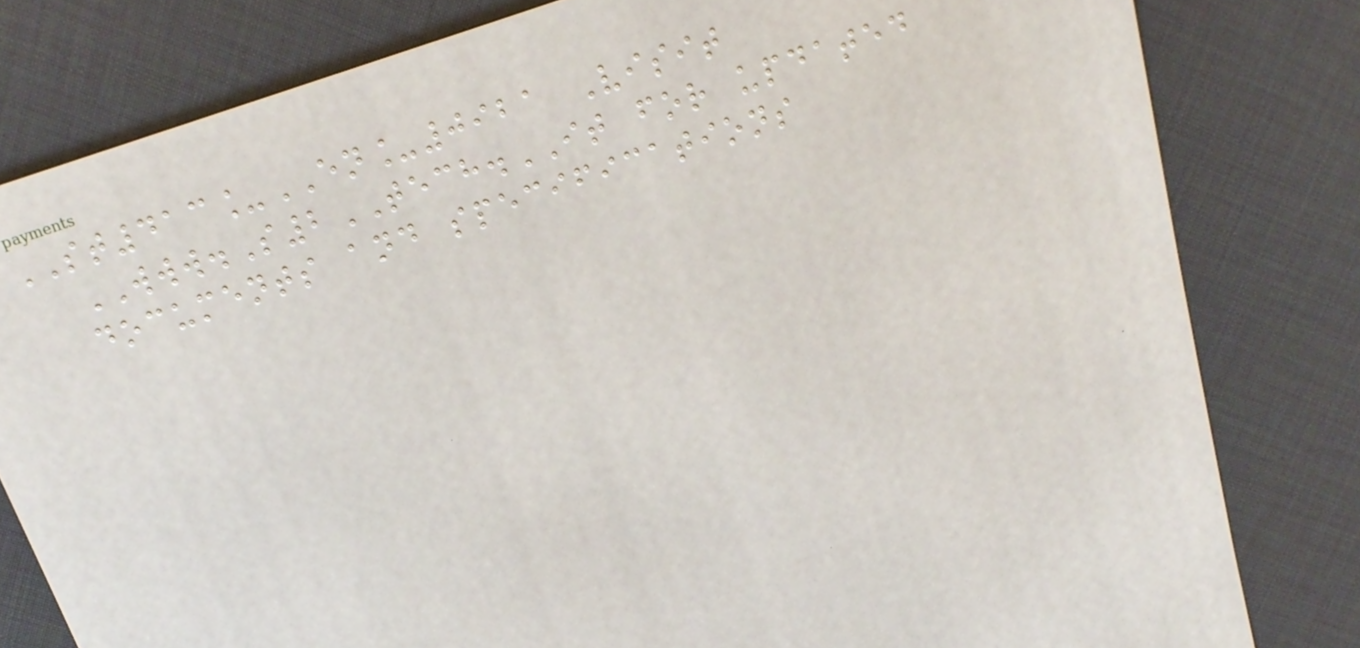ST413_EN_0921 Visit
WWW.S2TECH.IT for updated
documents and specifications
